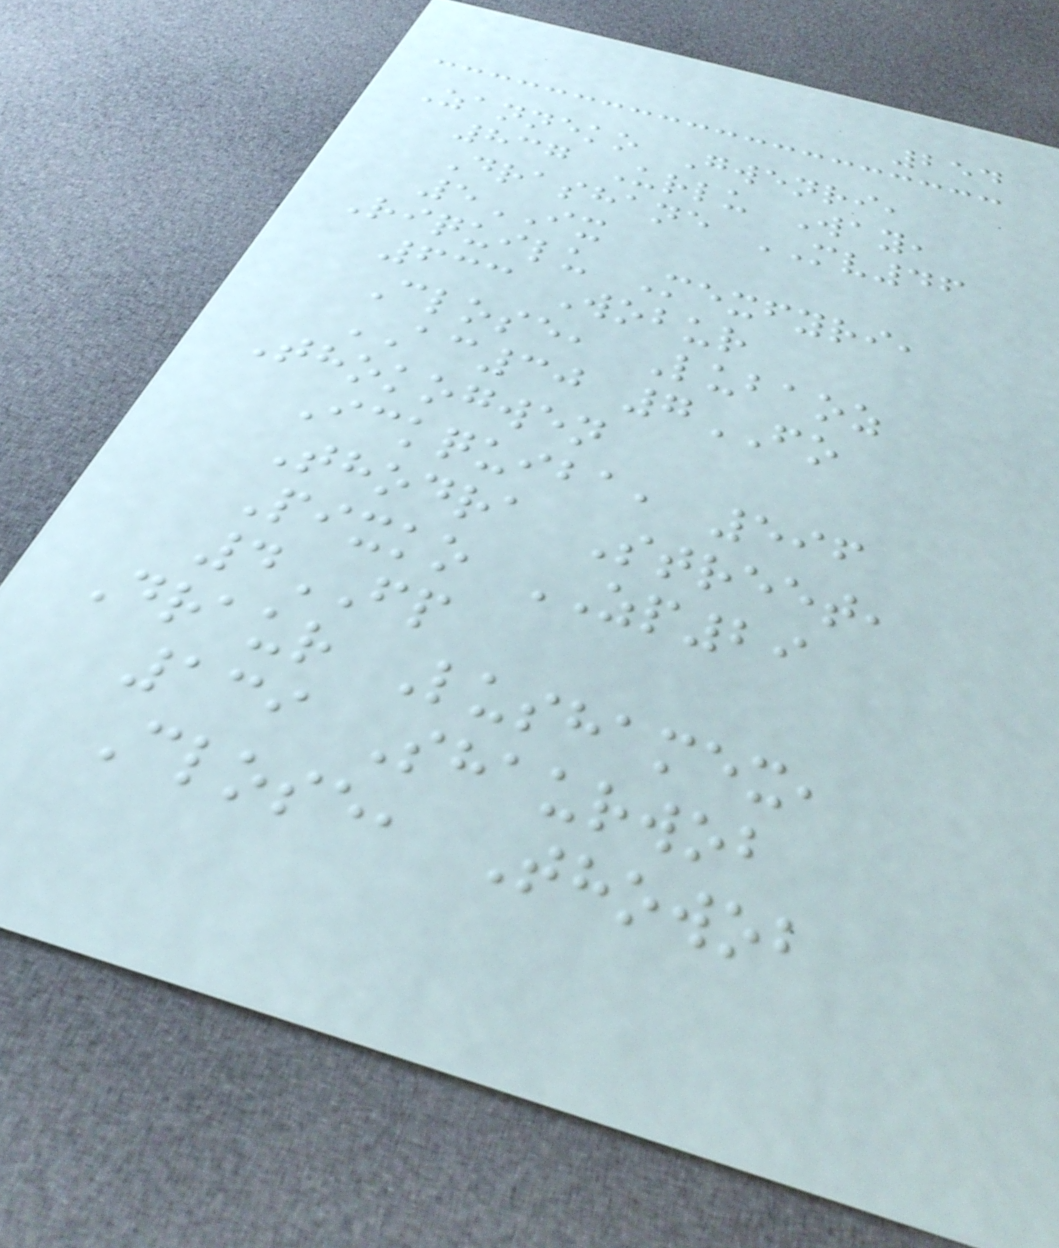254
Zanneko Gwenri,
837 Urlu Way,
Drashane MV46
5IX
Riquilu Mexfyri,
633 Wobur
Close, Lubaoz
AC30 7FO
Thokogwen
Ickquiba, 596
Thodra Street,
Pixko ZP29
4FP
Draur Lushamex,
139 Shaurwob
Close, Thowob
